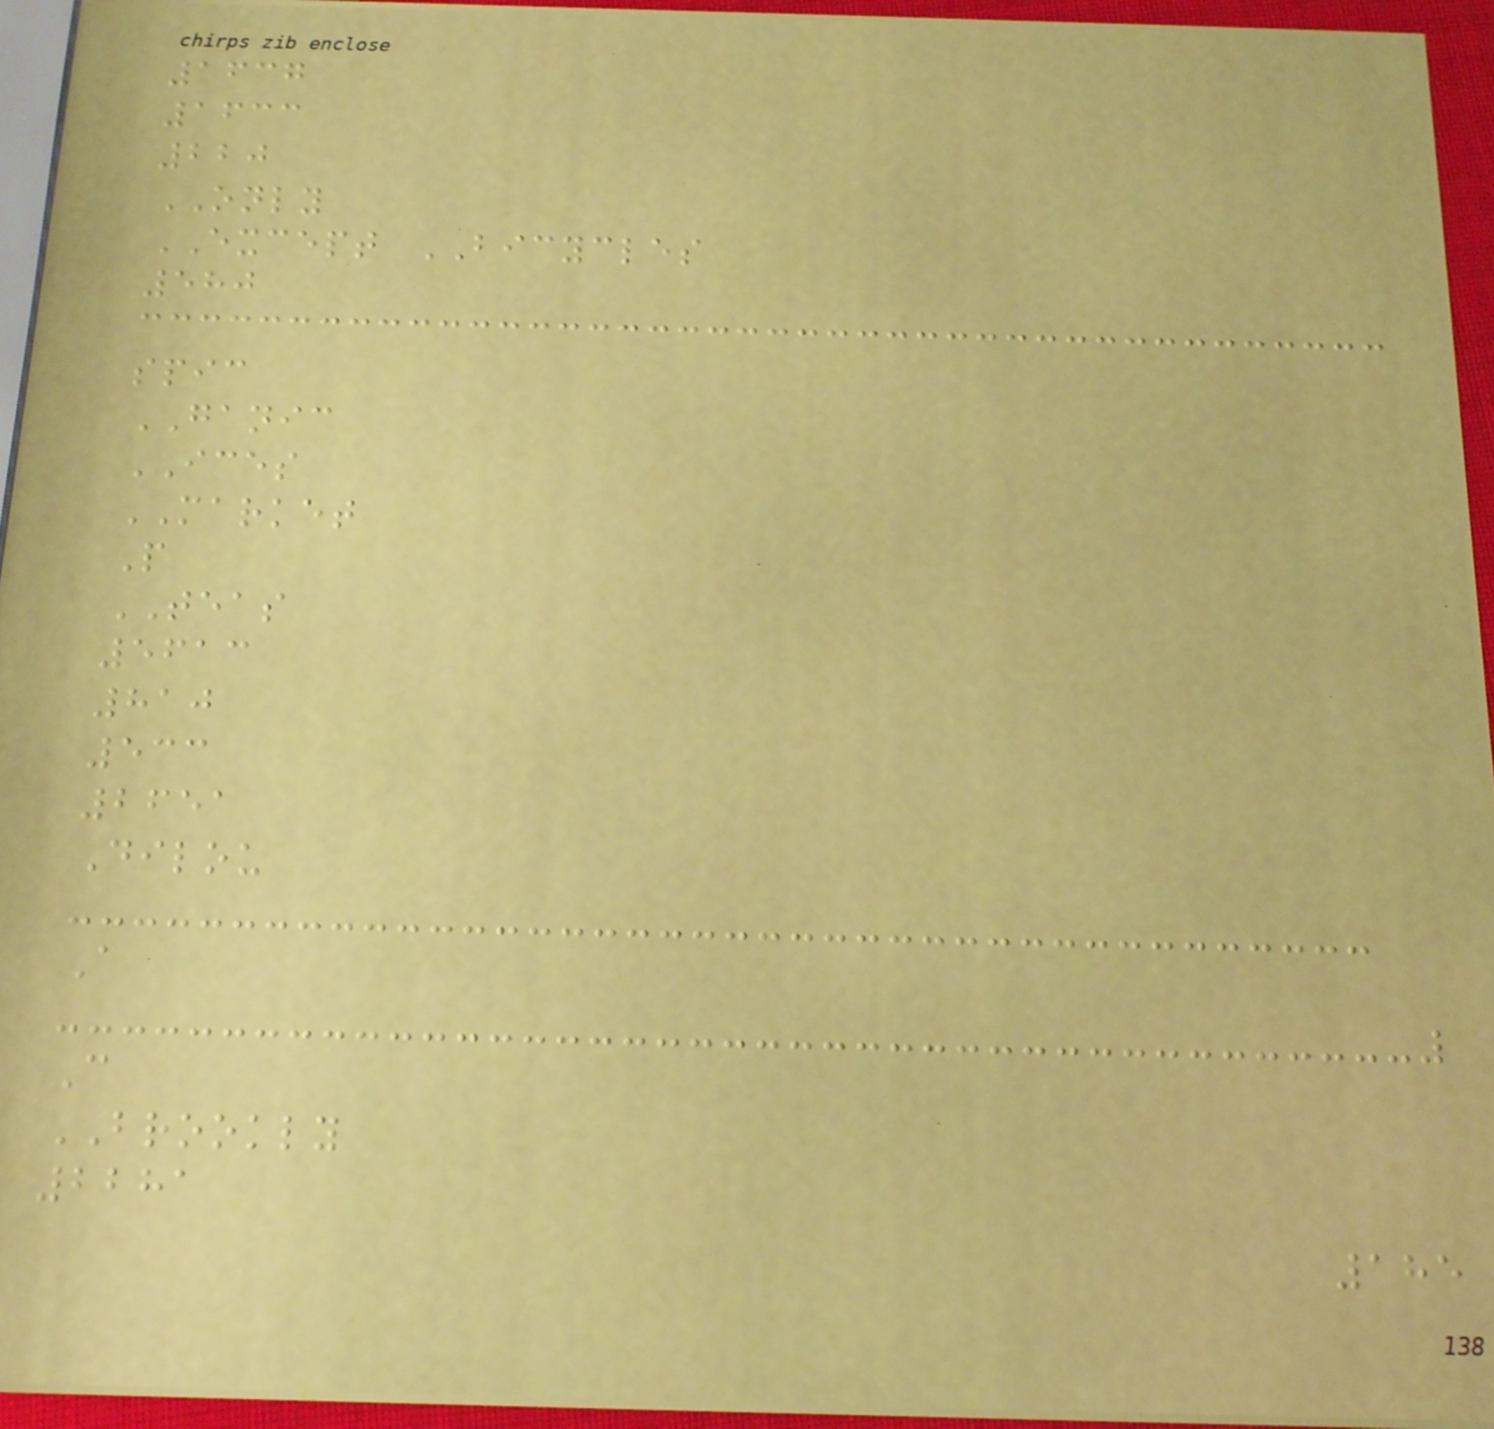1637
1633
220
ONLY
EXCEPT BICYCLES
580
spic
GANIC
ICES
MARKET
P
TEAS
5613
810
533
2651
Dilou
A
C
BROOKLY
2281
185
